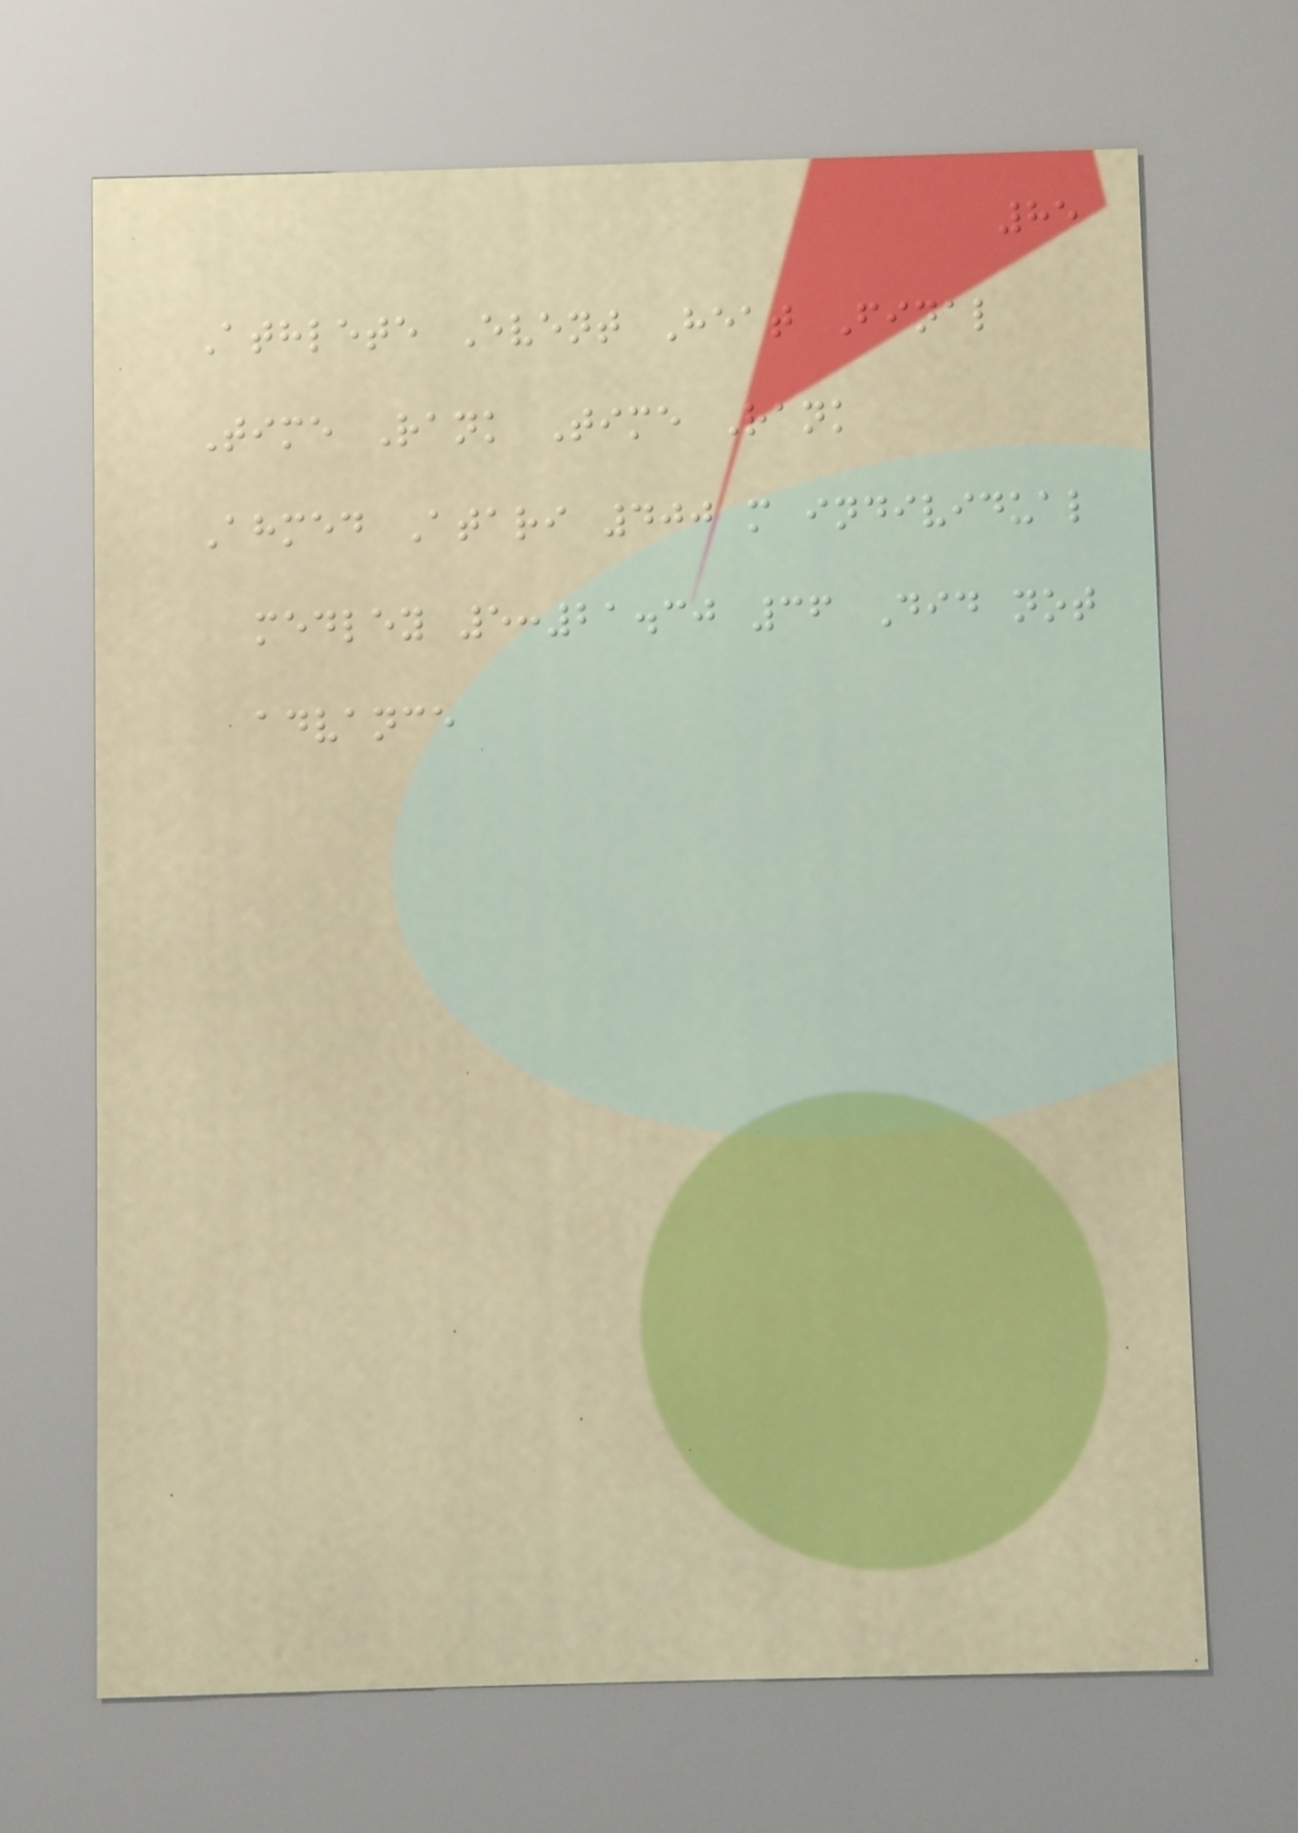85
Athlete Event Heat Final
Time Rank Time Rank
Ahmed Atari 400 m individual
medley 5:21.30 36 Did not
advance
